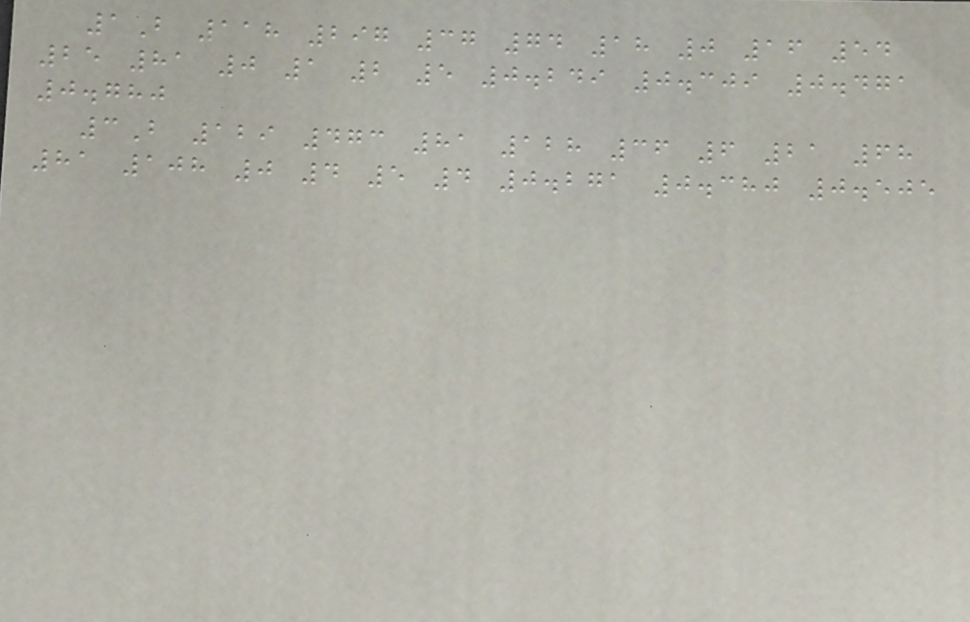1B 118 297 37 74 18 0 16 54
25 81 0 1 2 5 0.249 0.309 0.471
0.780
3B 129 473 81 128 36 6 21 68
81 108 0 4 5 4 0.271 0.380 0.505
